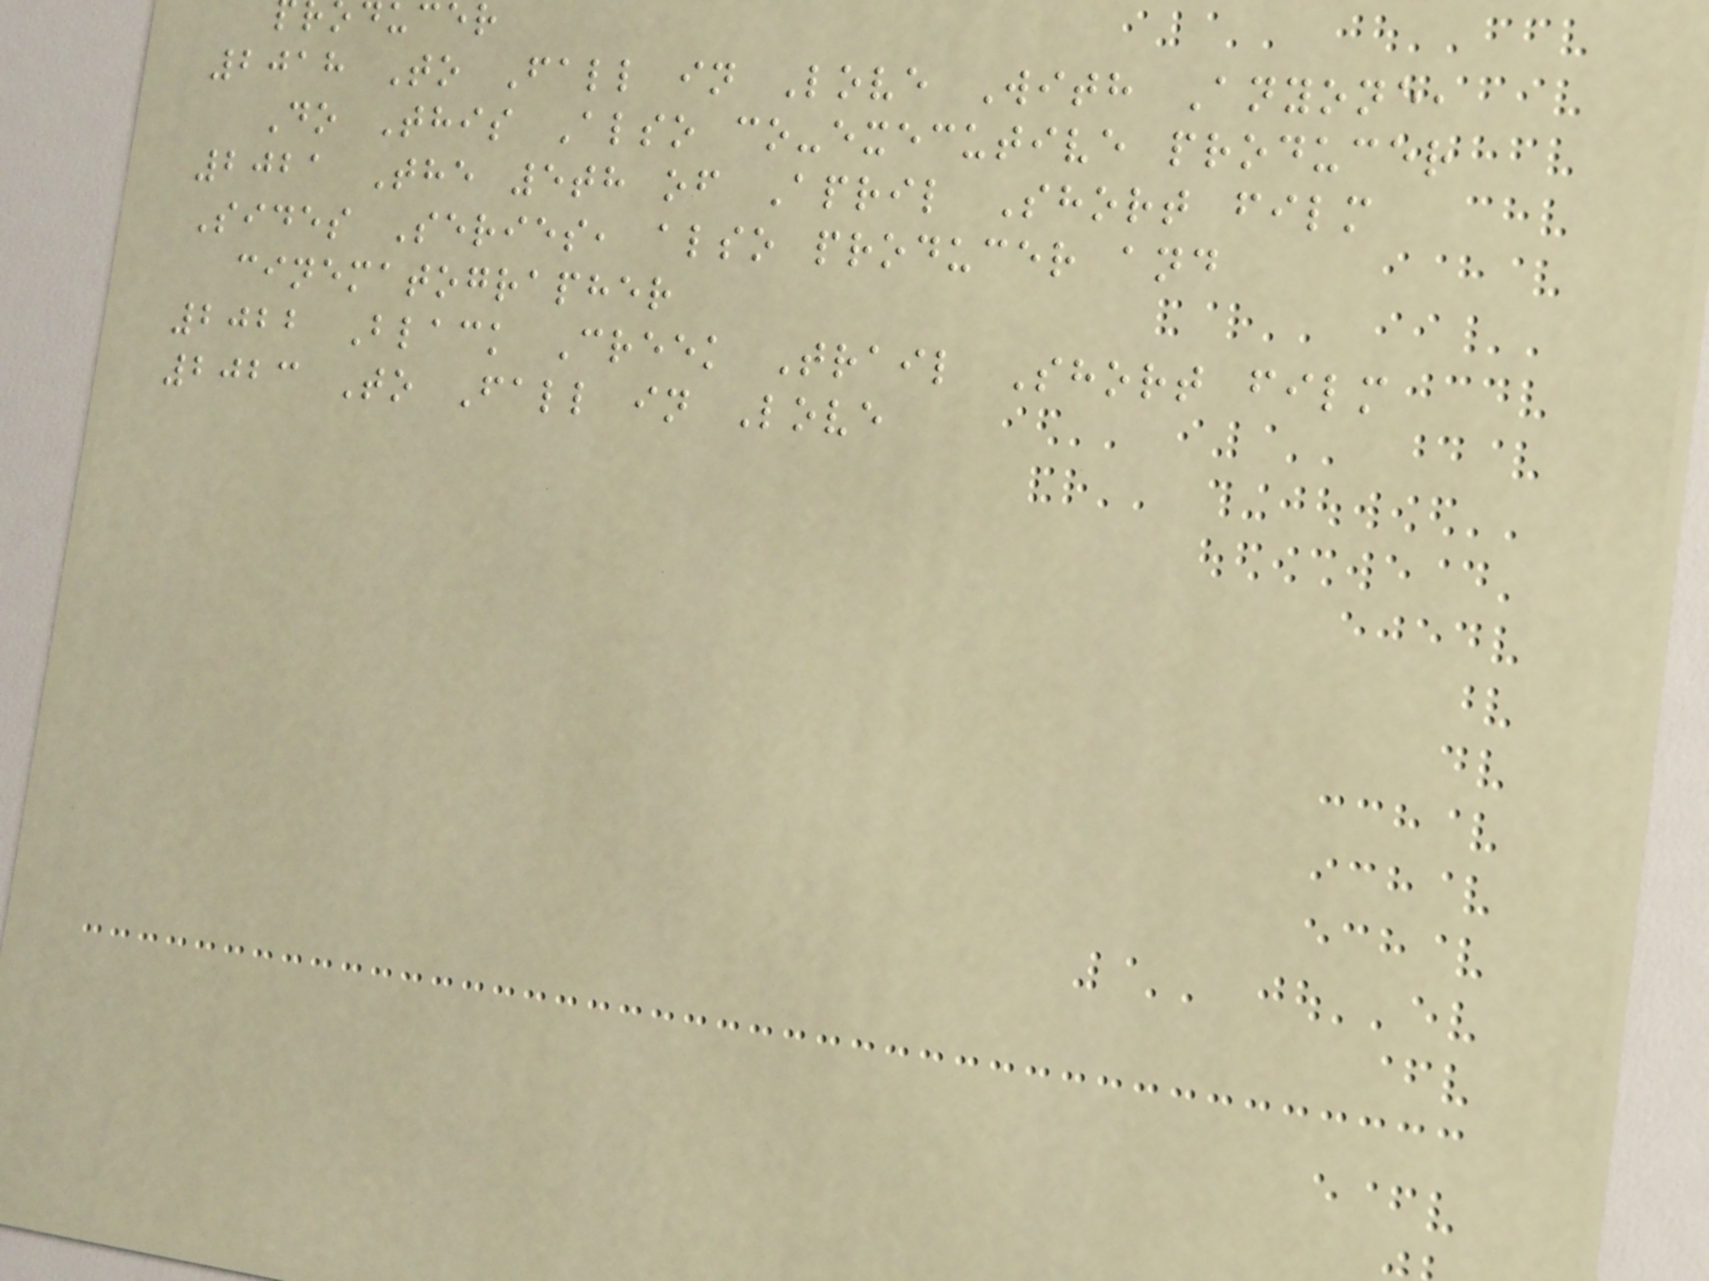ucer
2018 To Fall in Love With Anyone,
Do This Also co-executive producer
2021 The 5th of April Short film
Sides Series, also producer and
cinematographer
2022 Black Creek Trail Short film
2023 To Fall in Love
